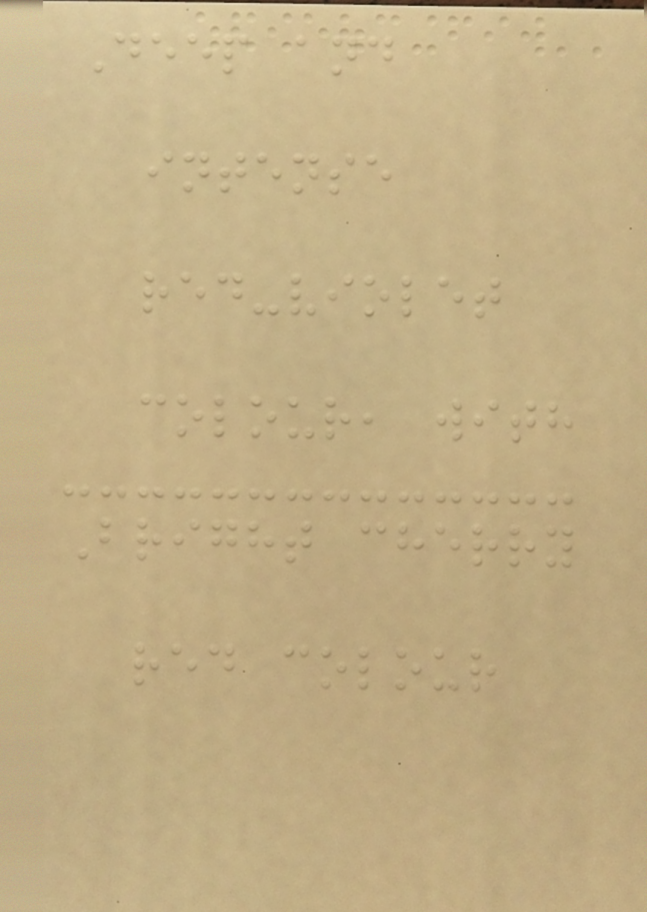Deep and
intense
red-violet
colour, with
Bright cherry
red colour
